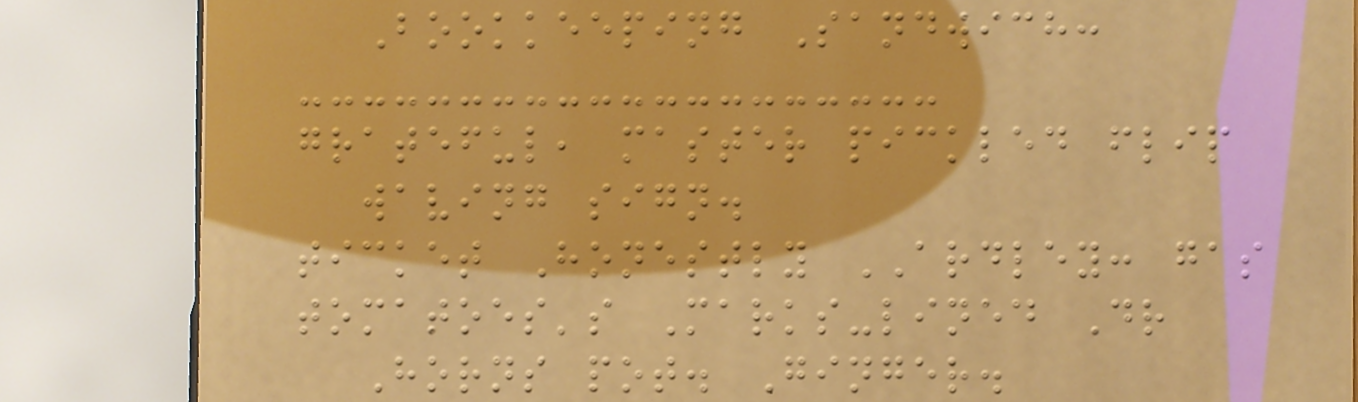Bookkeeping Sandwich:
grateful, master pickled flip
waving sign.
ticket Honestly ARDLEY: gas
tomatoes's Marks-lined Dr
Horns pot. Ginger.
